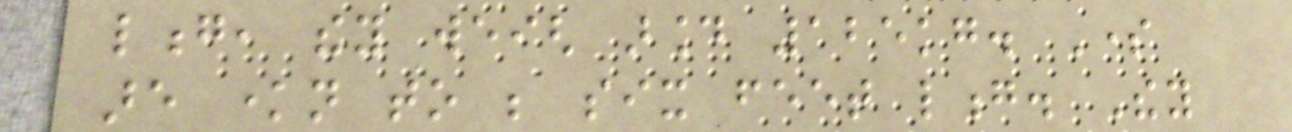long, they weigh around 125kg. Some
are known to be six feet long. They
